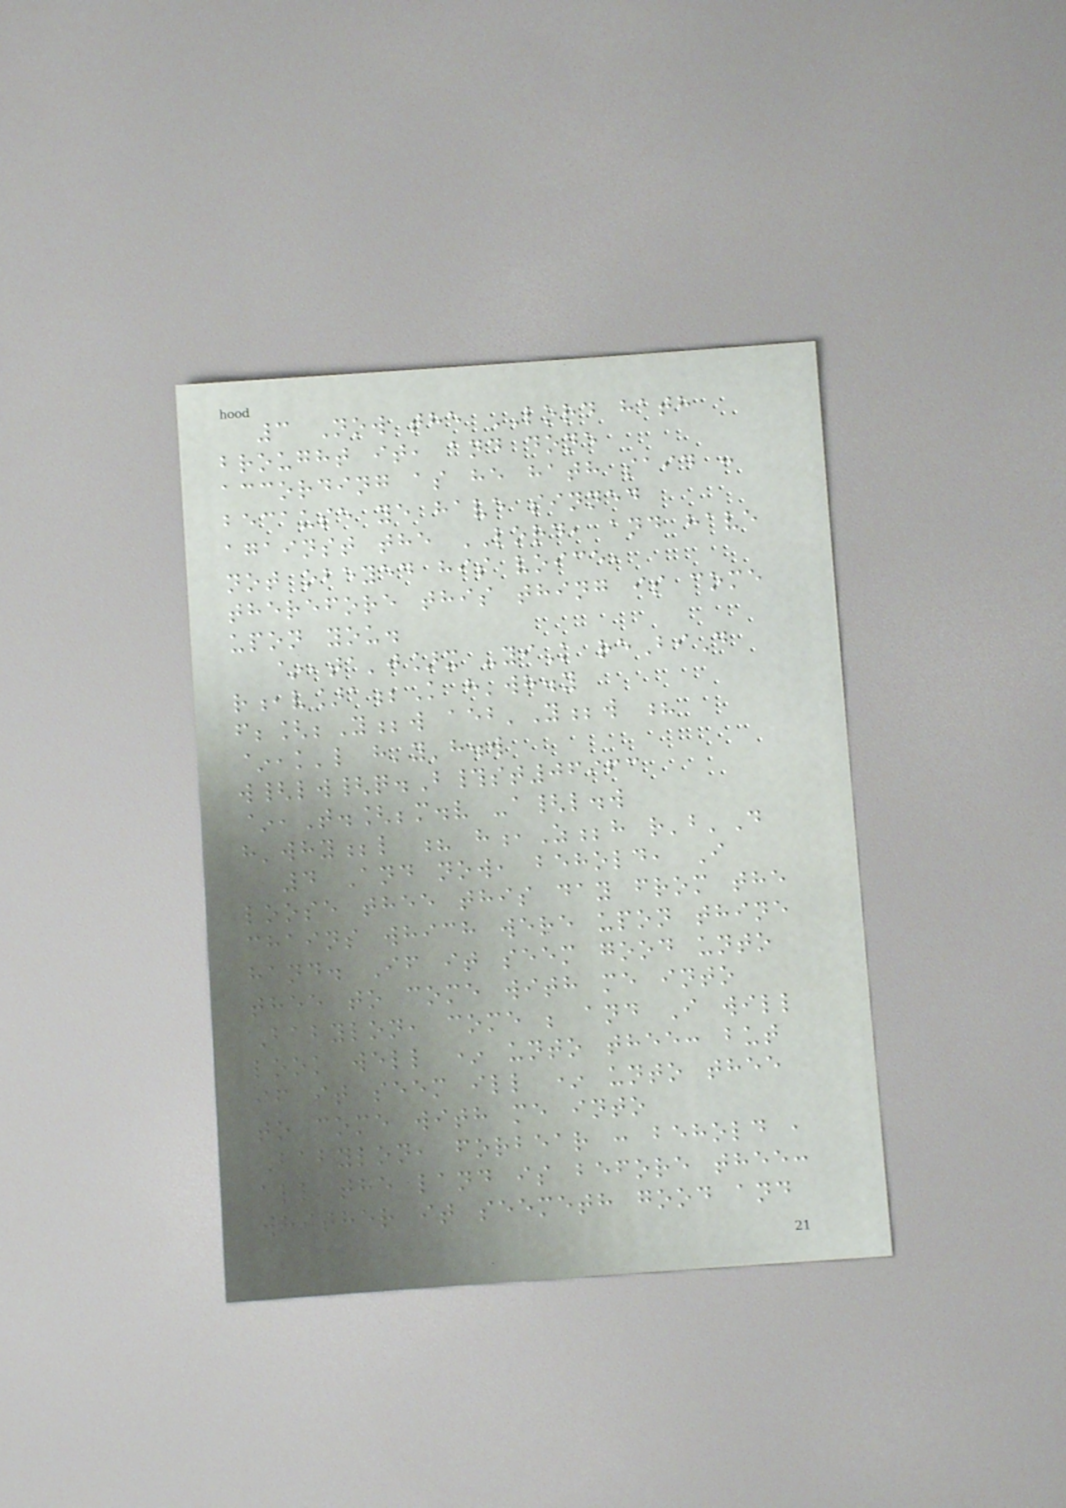3 Now the LORD hath
brought it, and done
according as he hath said :
because ye have sinned
against the LORD, and have
not obeyed his voice,
therefore this thing is come
upon you.
~,ta'j]x -yiK reBiD
r,v]a;K h'wh.y
f;[;Y;w aeb'Y;w ?
~,k'l h'y'h.w
w{lw{q.B#st06963
~,T.[;m.v -a{l.w
h'why;l ? h,Z;h r'b'D
4 And now, behold, I
loose thee this day from the
chains which were upon thine
hand. If it seem good unto
thee to come with me into
Babylon, come ; and I will
look well * unto thee: but
if it seem ill * unto thee
to come with me into
Babylon, forbear : behold ,
all the land is before thee:
whither it seemeth good and
